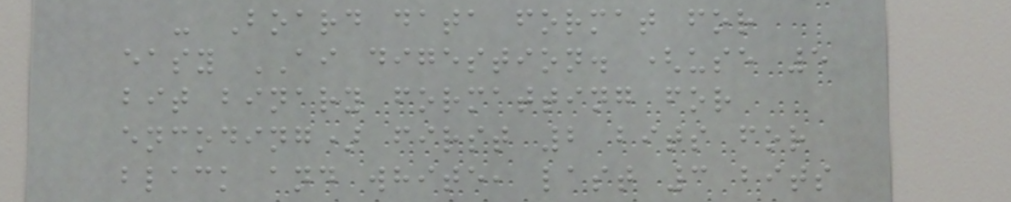- Board data format for
easy AI digestion. (use 5
bit binary formatting for
encoding) first 2 bits for
black and white, last 3 bits
